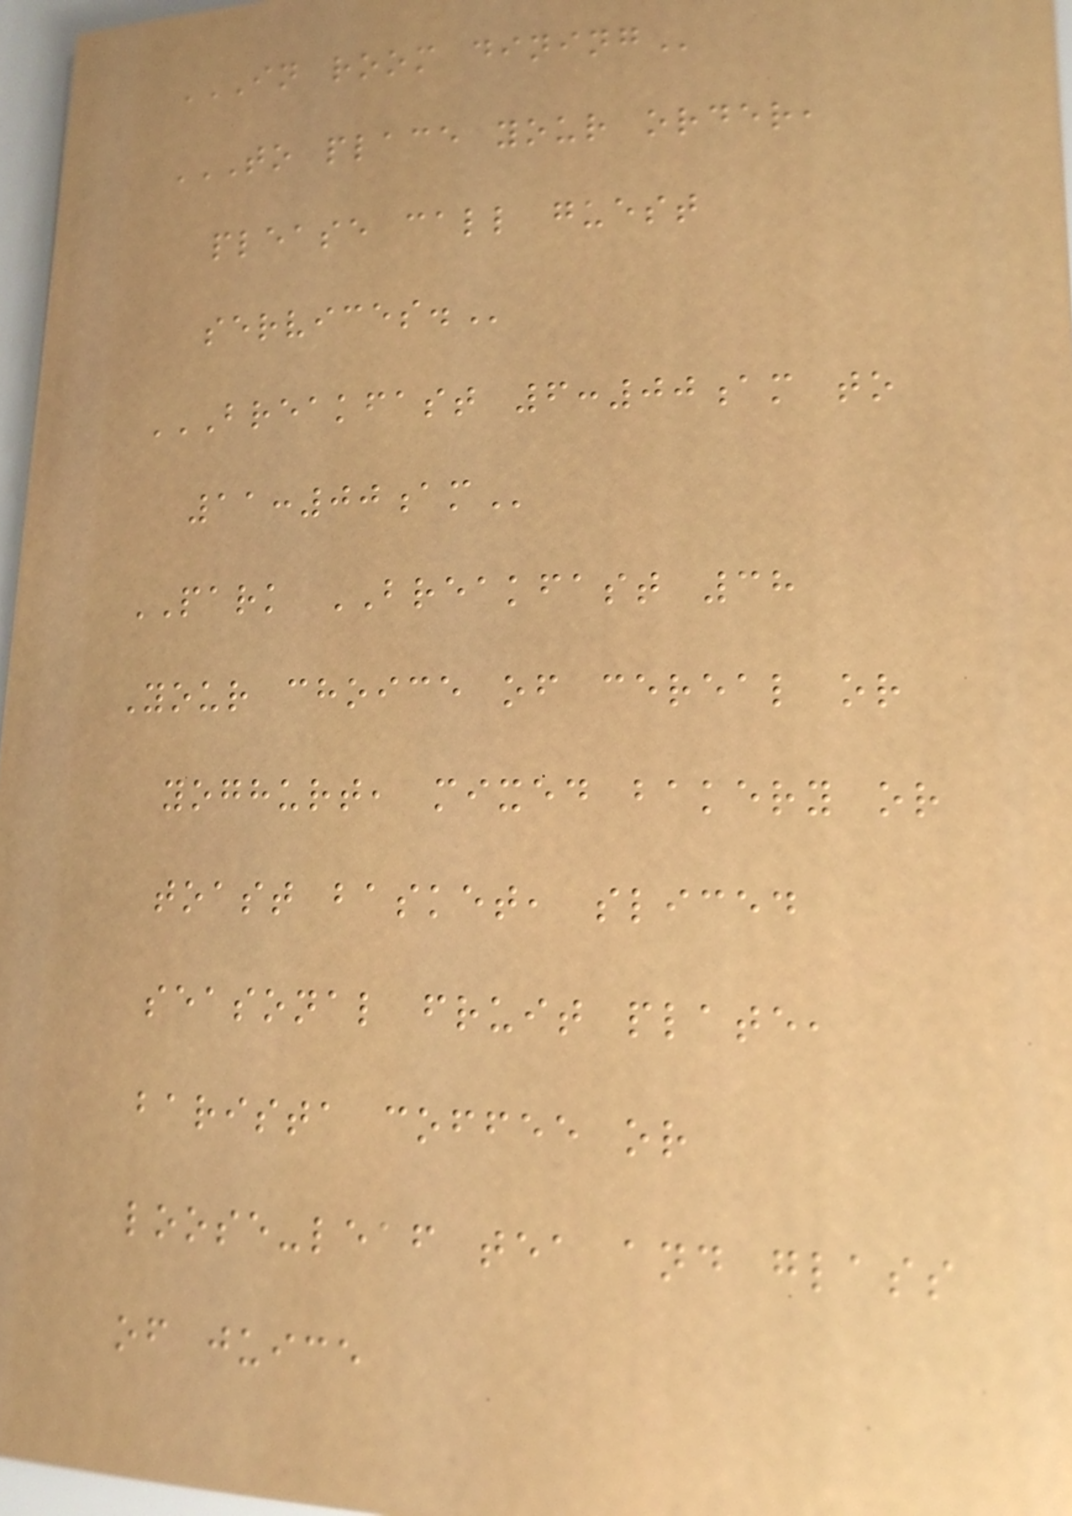IN ROOM DINING
TO PLACE YOUR ORDER,
PLEASE CALL GUEST
SERVICES.
BREAKFAST 6:00AM TO
11:00AM
PARK BREAKFAST 38
Your choice of cereal or
yoghurt, mixed bakery or
toast basket, sliced
seasonal fruit plate,
barista coffee or
loose-leaf tea and glass
of juice
